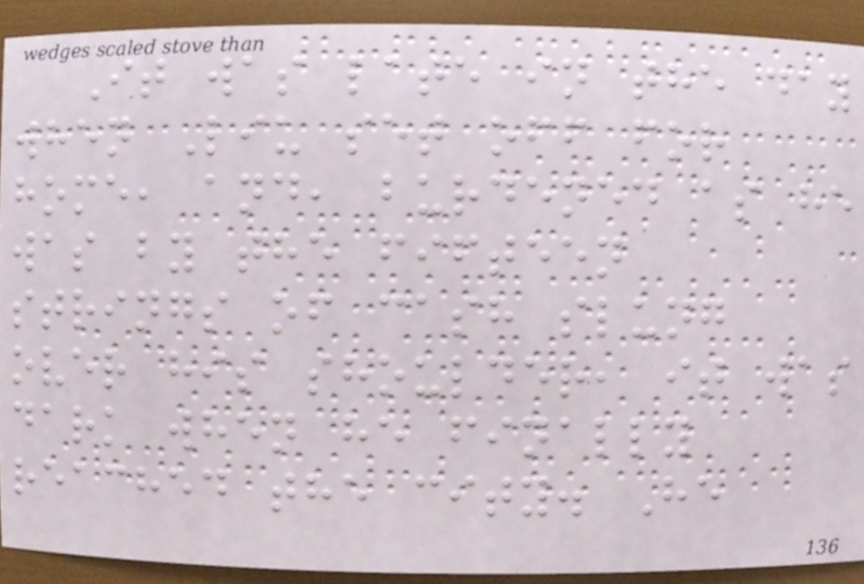It was late in the day
when Liu set off for
home, and, burdened as he
was by the fifteen
strings of cash slung
over his shoulder, it was
dark when he finally
reached the city. He
